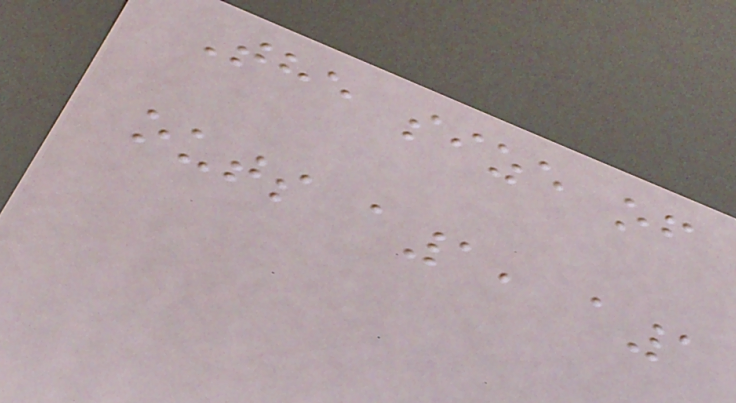The size of
outs a1, a1
